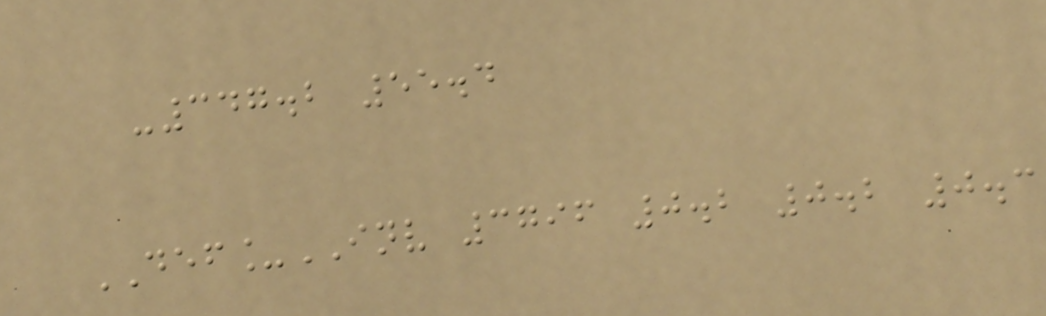-347.2 55.4
DEF_INV 3796 0.2 0.2 0.3
